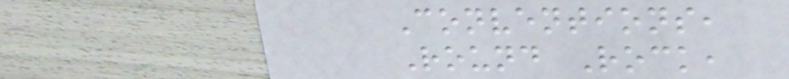Conventions,
Round Rock,
